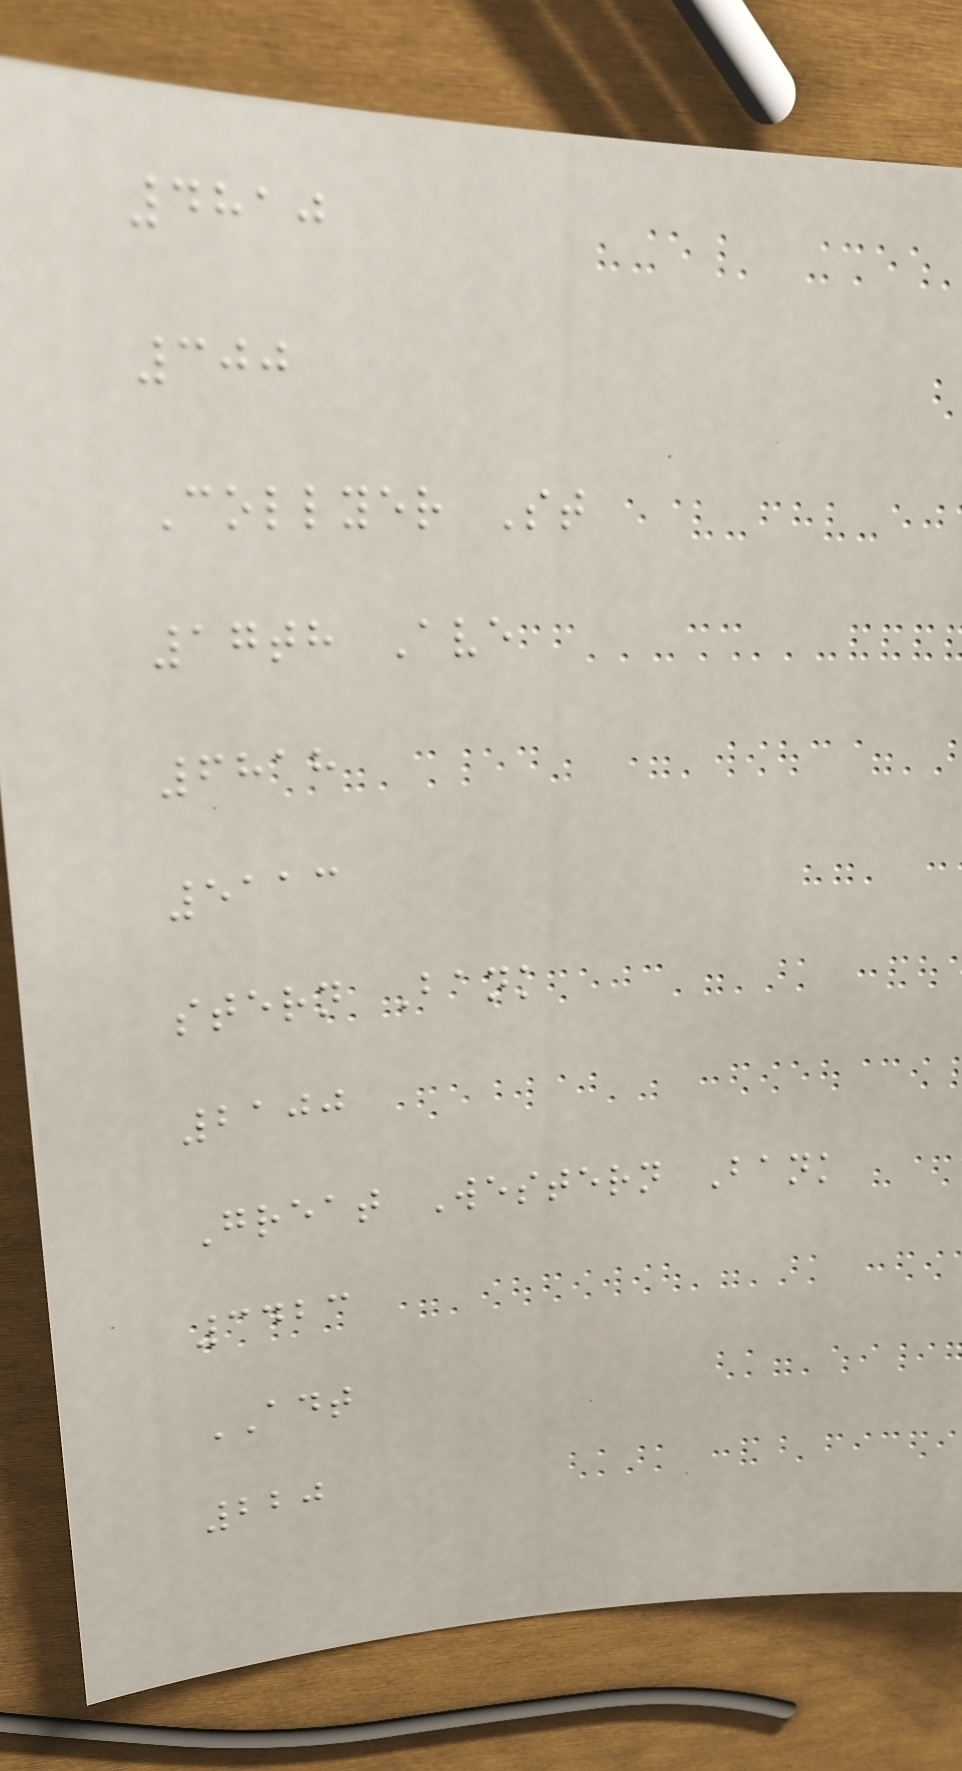4810
300
Collyer St
17th Ave
6818
5113
stern Bank
2100
Great Western Bank
3423
ADT
220
